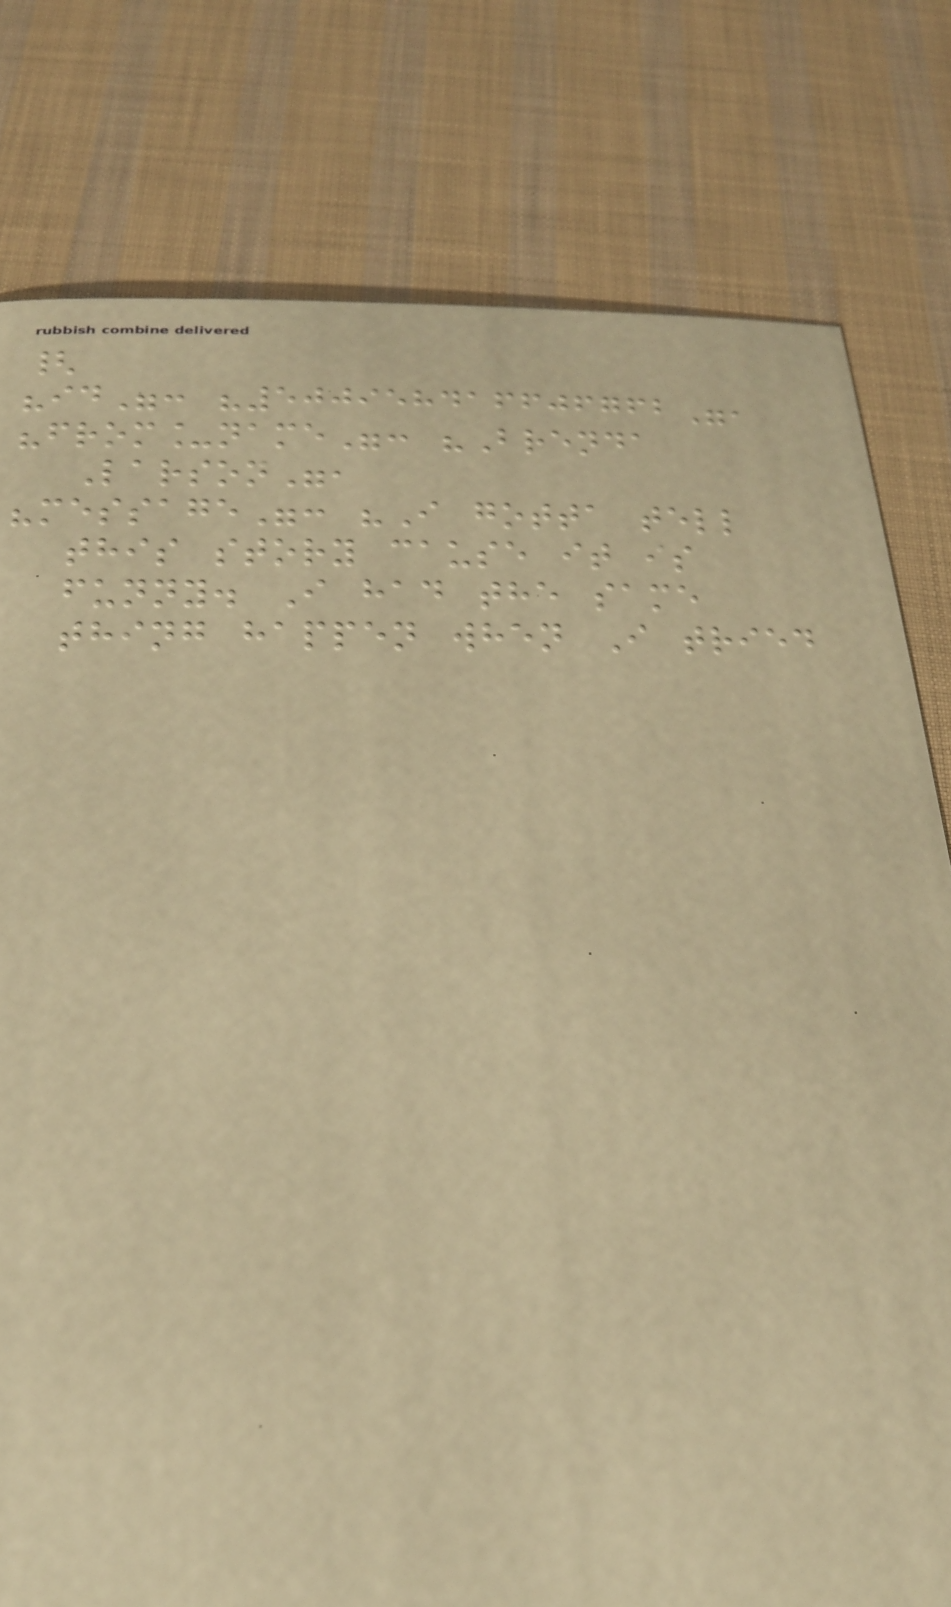{
"id": "500958416606762",
"from_name": "Brenda
Larson",
"message": "I gotta tell
this story cause it is
funny. I had the same
thing happen when I tried
